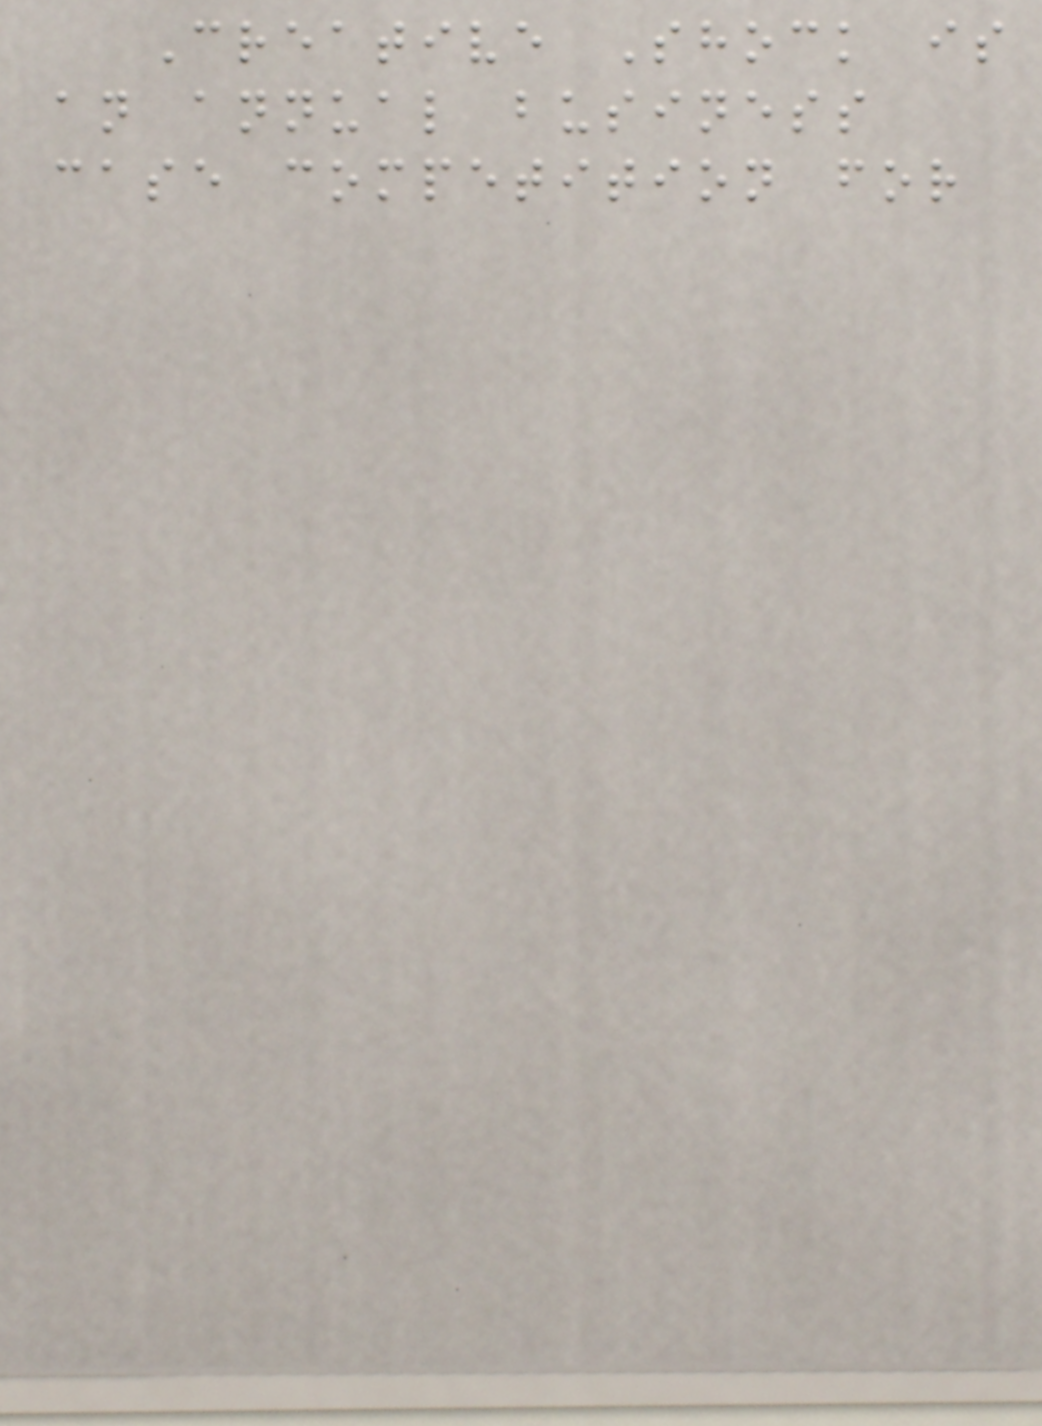Creative Shock is
an annual business
case competition for
